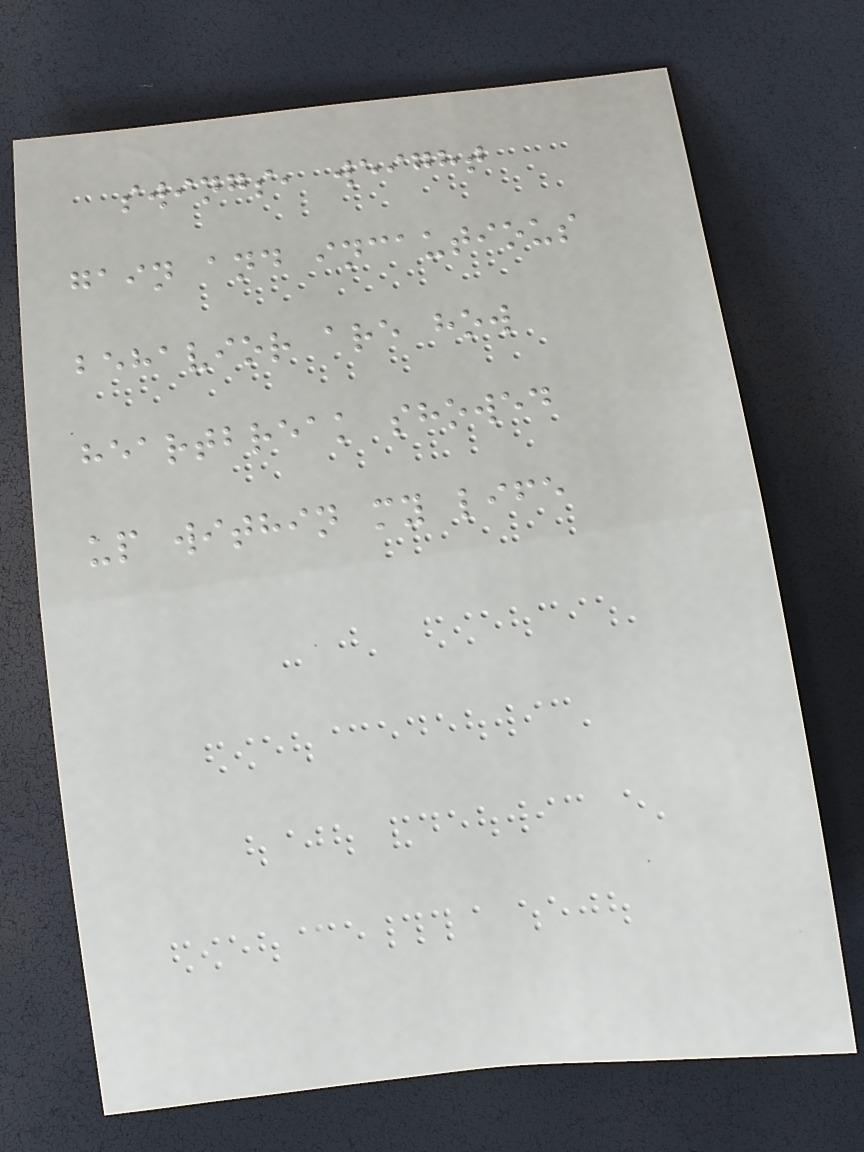swings, weight
gain and incautious
behavior are how
heartbreak showed
up within my life
